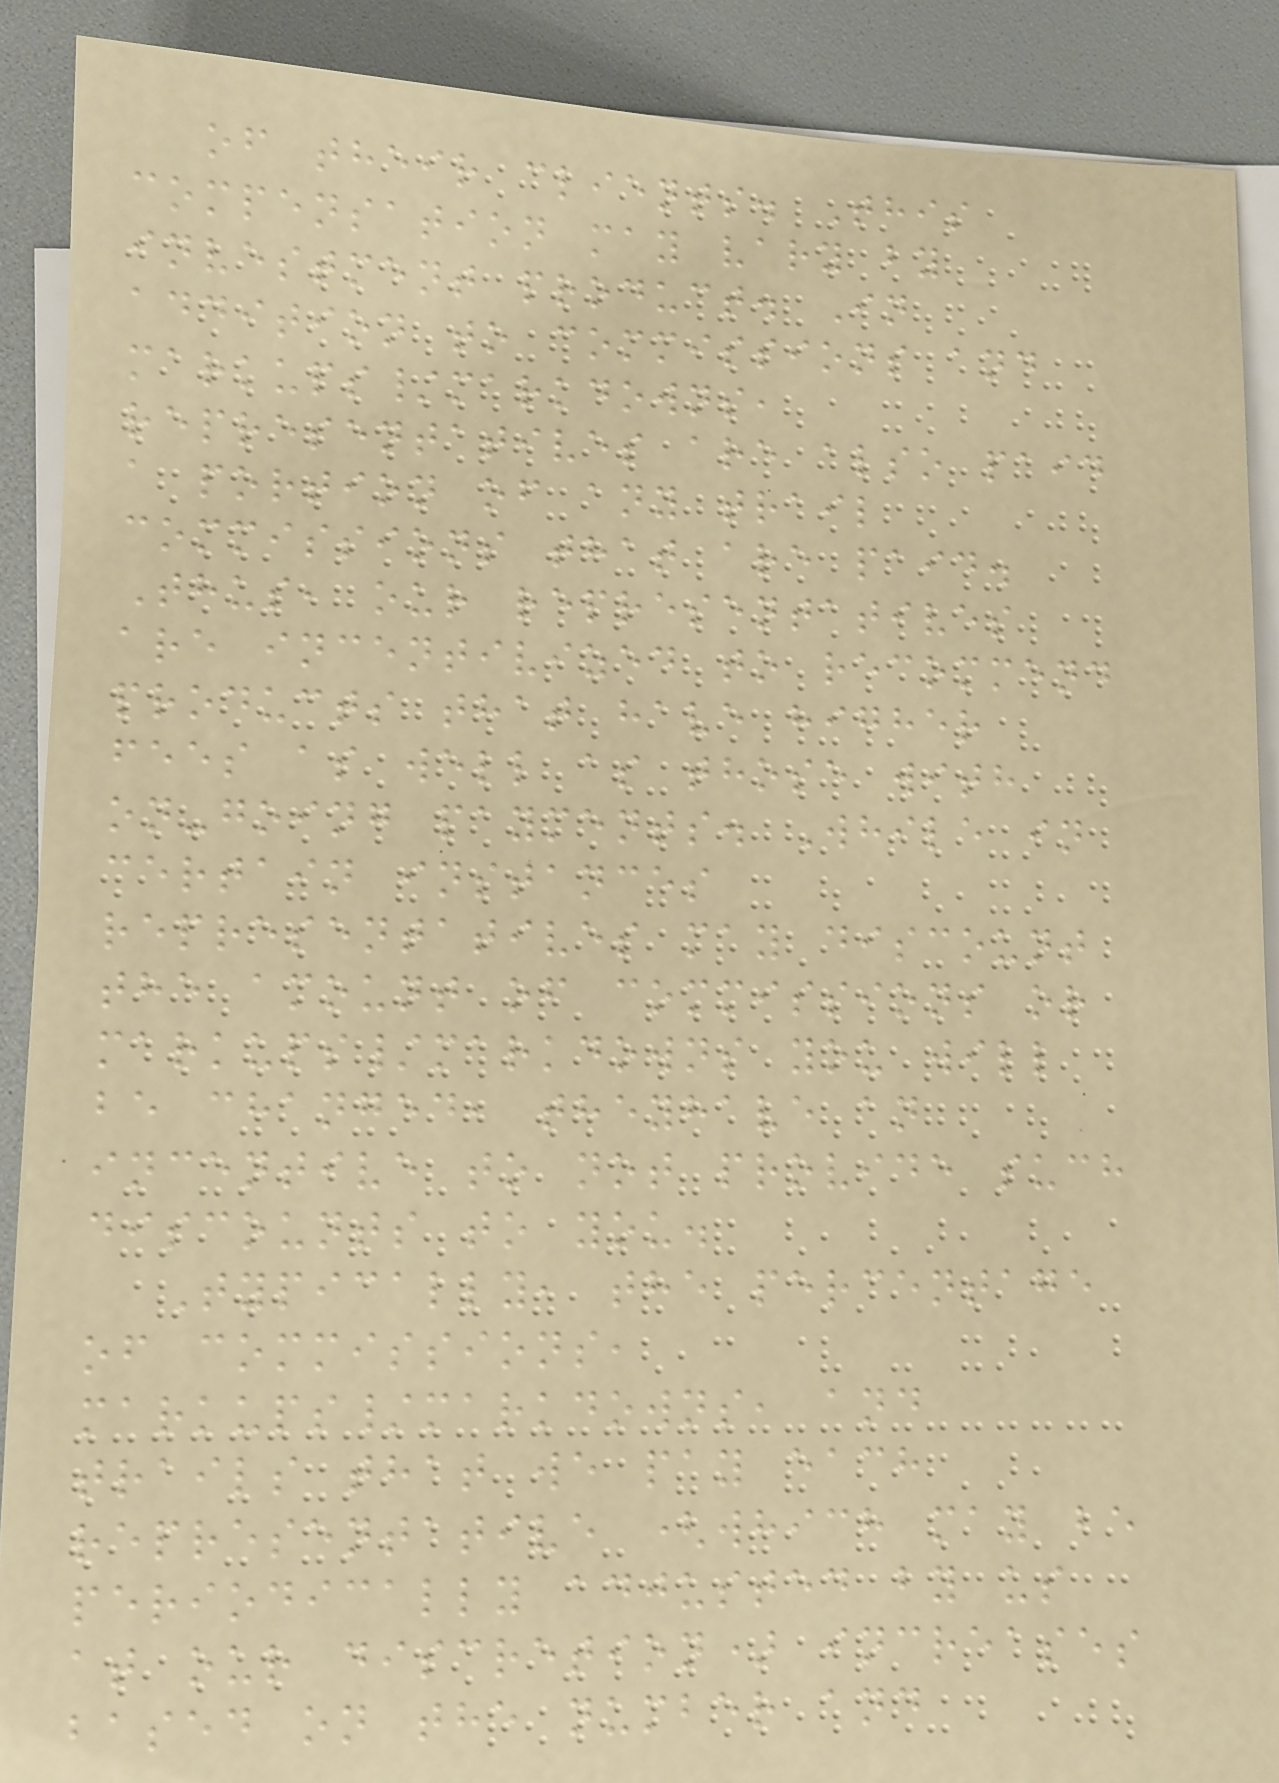of their clients. This
compensation may vary by
investment product. In
addition to commissions and
markups/markdowns,
representatives are also paid
a portion of any trail
commissions that are paid.
Thus, our representatives
are incentivized to recommend
products that have higher
fees as well as those with
on-going payments. While in
certain instances
representatives may discount
the amount of commissions or
markups/markdowns you will
be changed, theyhave an
incentive to not provide such
discounts to you.
Typically, the percentage
of commissions,
markups/markdowns, and
trails that we pay each
representative (which may be
periodically adjusted by us
at our discretion) increases
based on the number and
